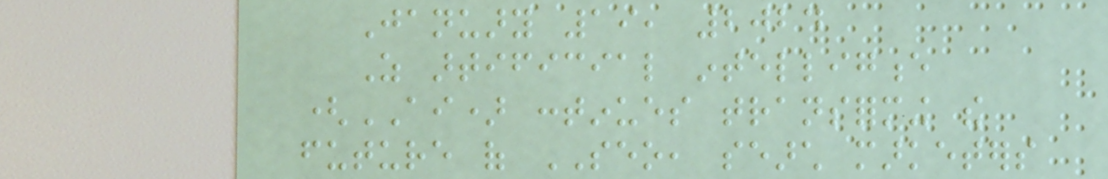January 19, 2024
As artificial intelligence
(AI) continues transforming the
future of SEO, search marketers
